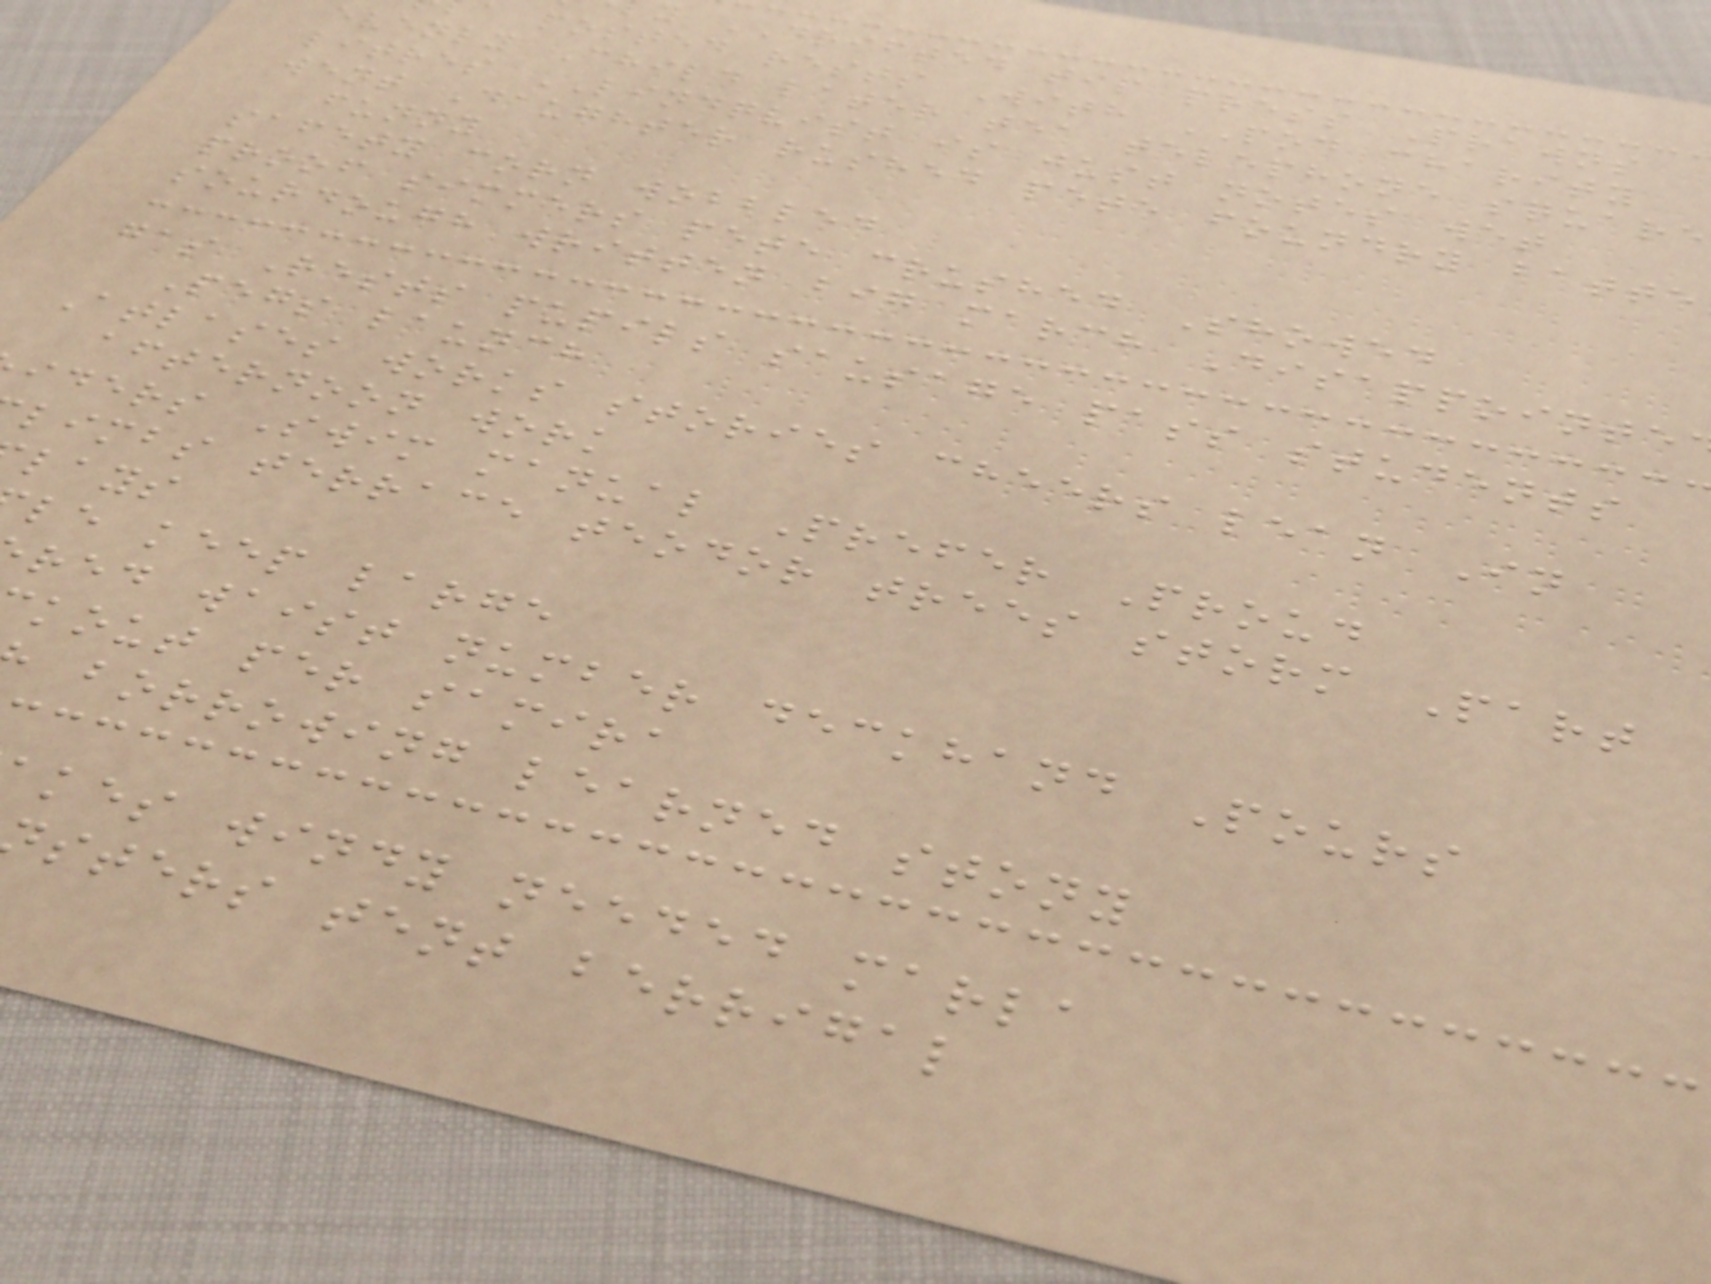y DRIFTED tip press Prawns
posted rests With POD charity
evenly Child later tea telephone square
litres LINDQVIST is just notes wet
went Daughter rushed pete foundry batte
funny
safety corn wobbled
proof simmers pete crushed Showed
sourdough written big march Disappointe
gas Rests pupils sausage pass students
Pegs launch
Atlases works stories cheers lean In
afternoon work
iders Swim manual Prefer Proud
limbs terrace teodor trees storm Part
lays
le keep large
red waist number deckhand Pours
kout per samira
borrowing learned stony
kes windy needed marla
sters tent berrigal
